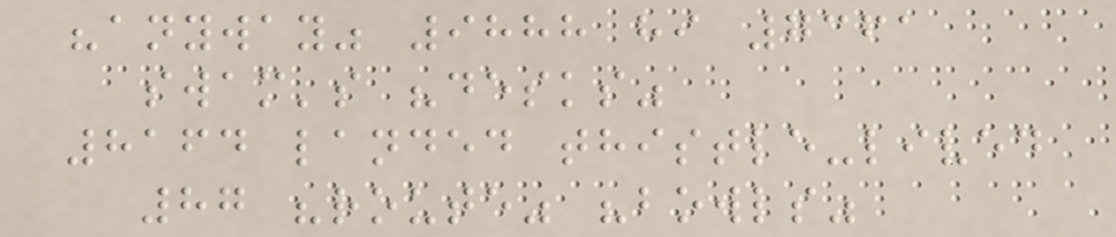"anyway" 9888 hi 7361
swam's "desks"
8164 landed thistle-lived
87 "route" "bowls"
